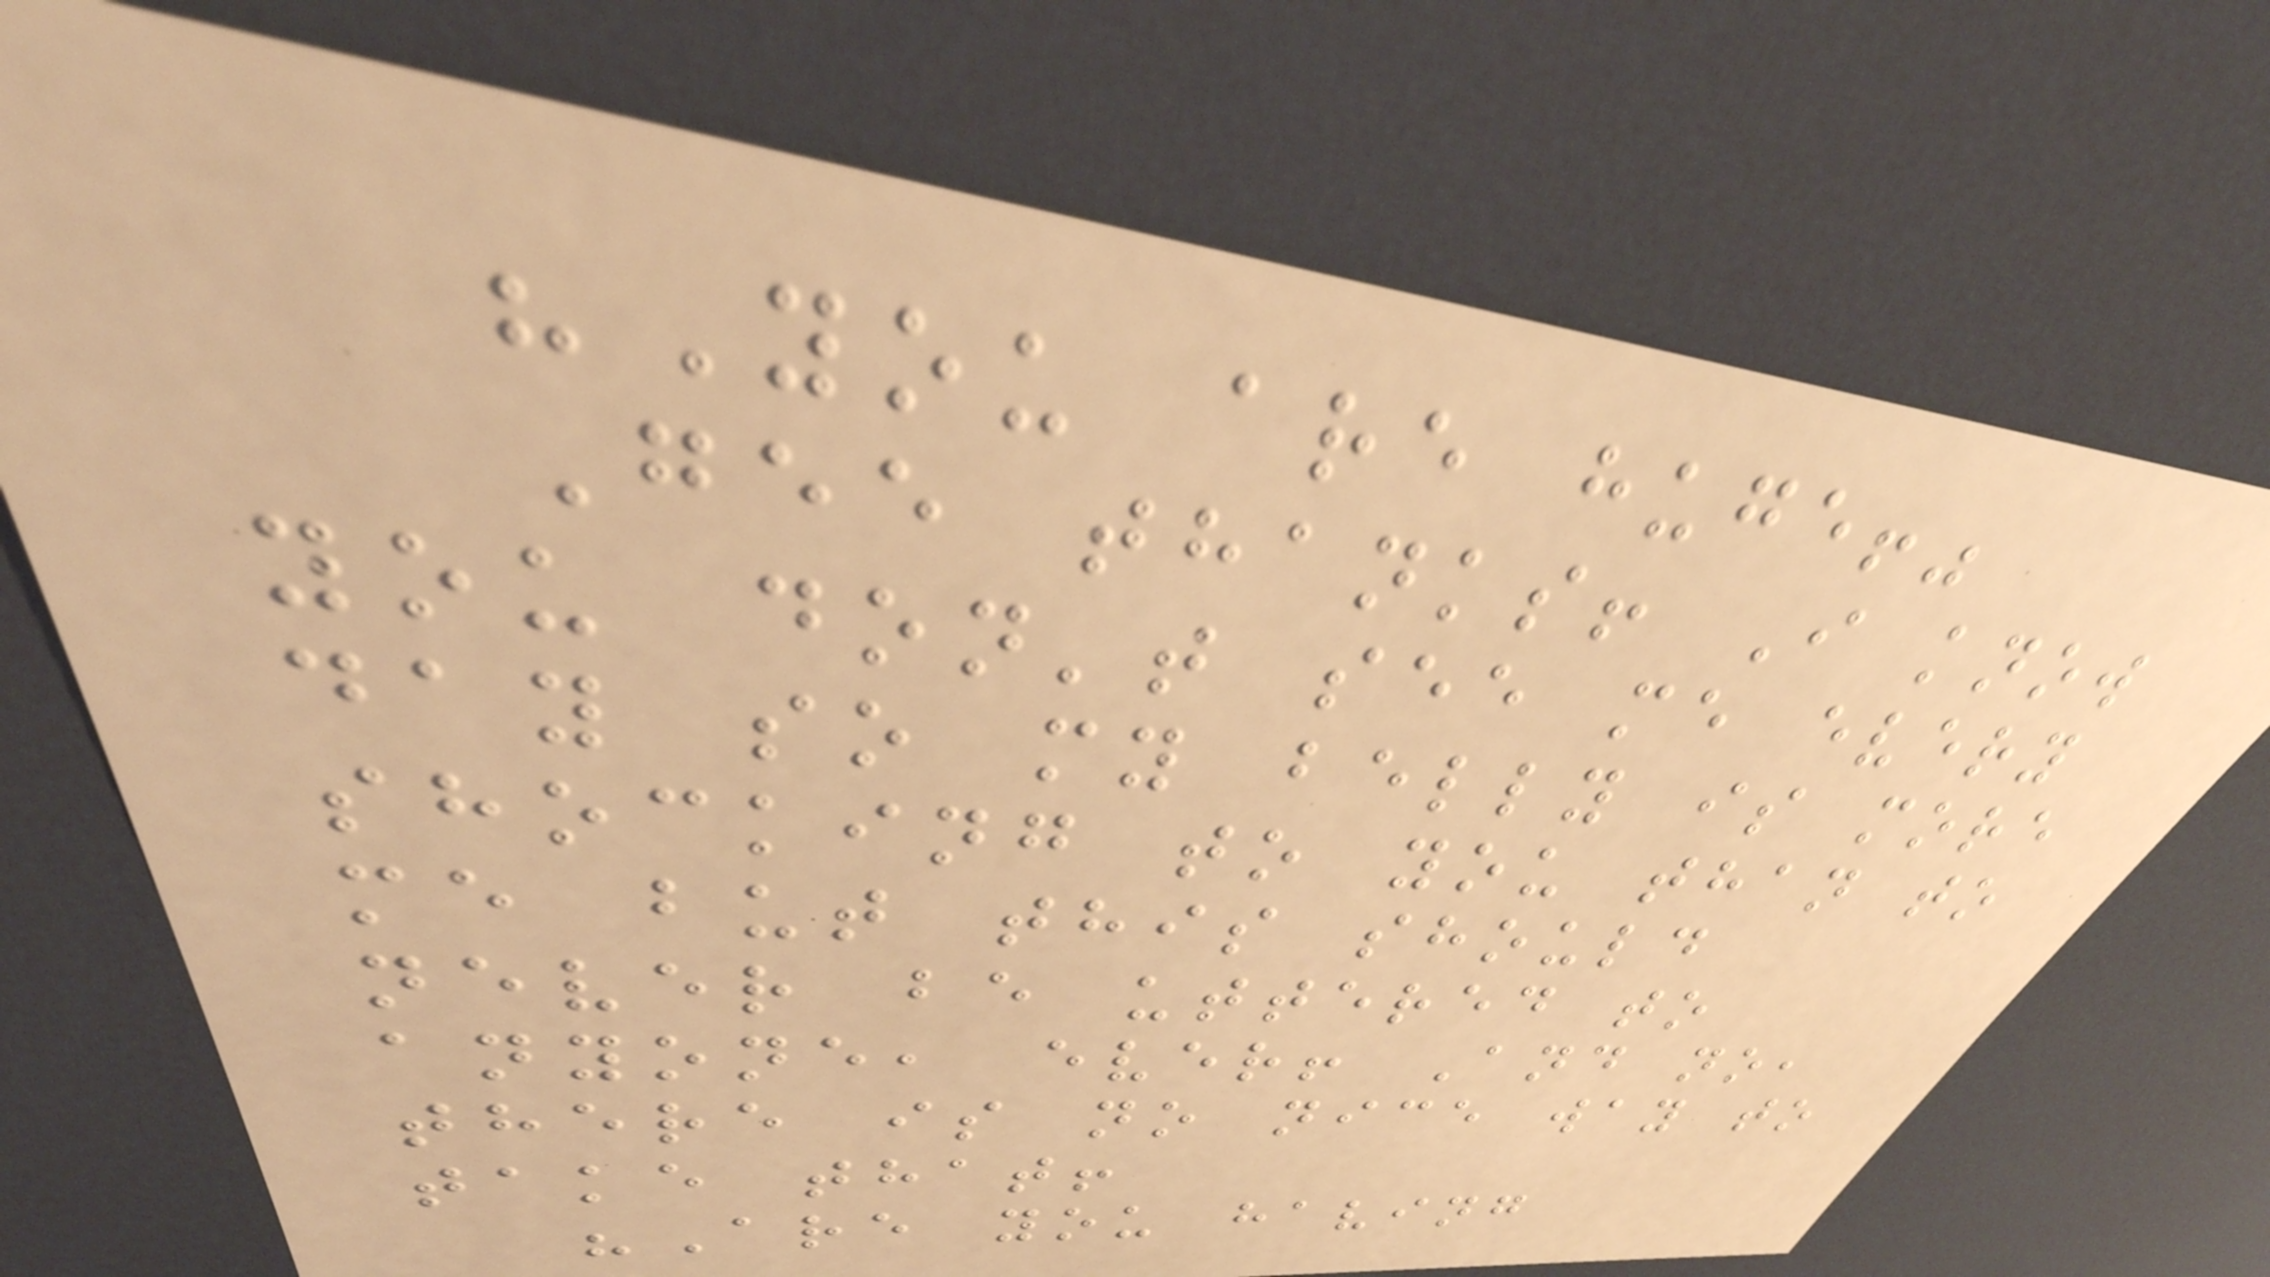"You are huge!"
Gee thanks! I know
you don't see me every
day so my belly is more
shocking to you than to
me but this should
never be uttered to
anyone, ever! And no,
there is no nice way to
take that!
"Are you having
